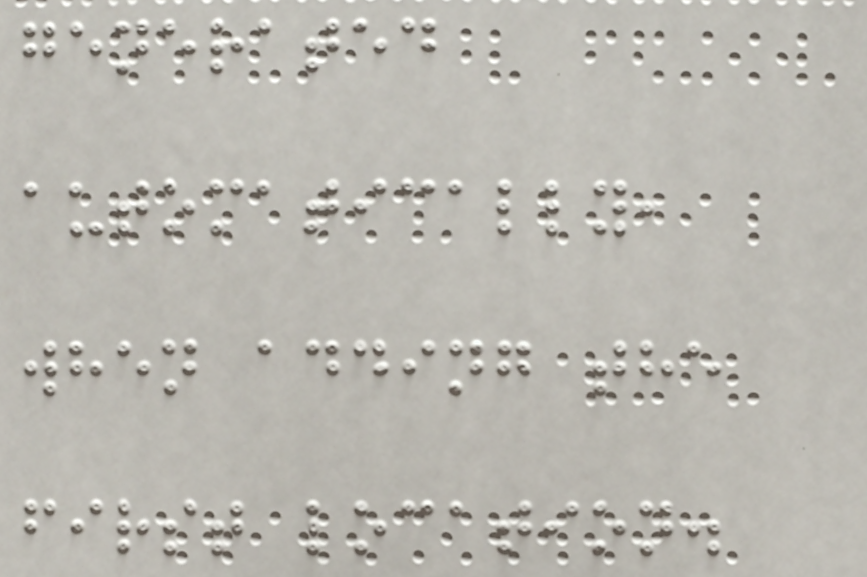generated
automatically,
when adding the
first location.
